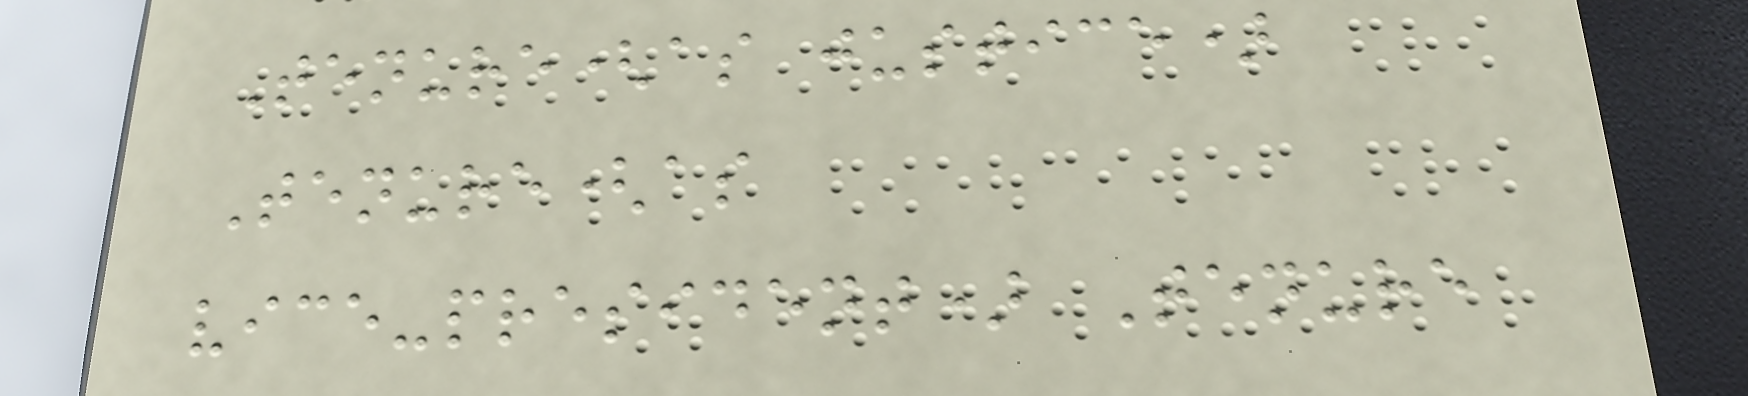Tenure(as justice)
Tenure(as
vice-president) Tenure
